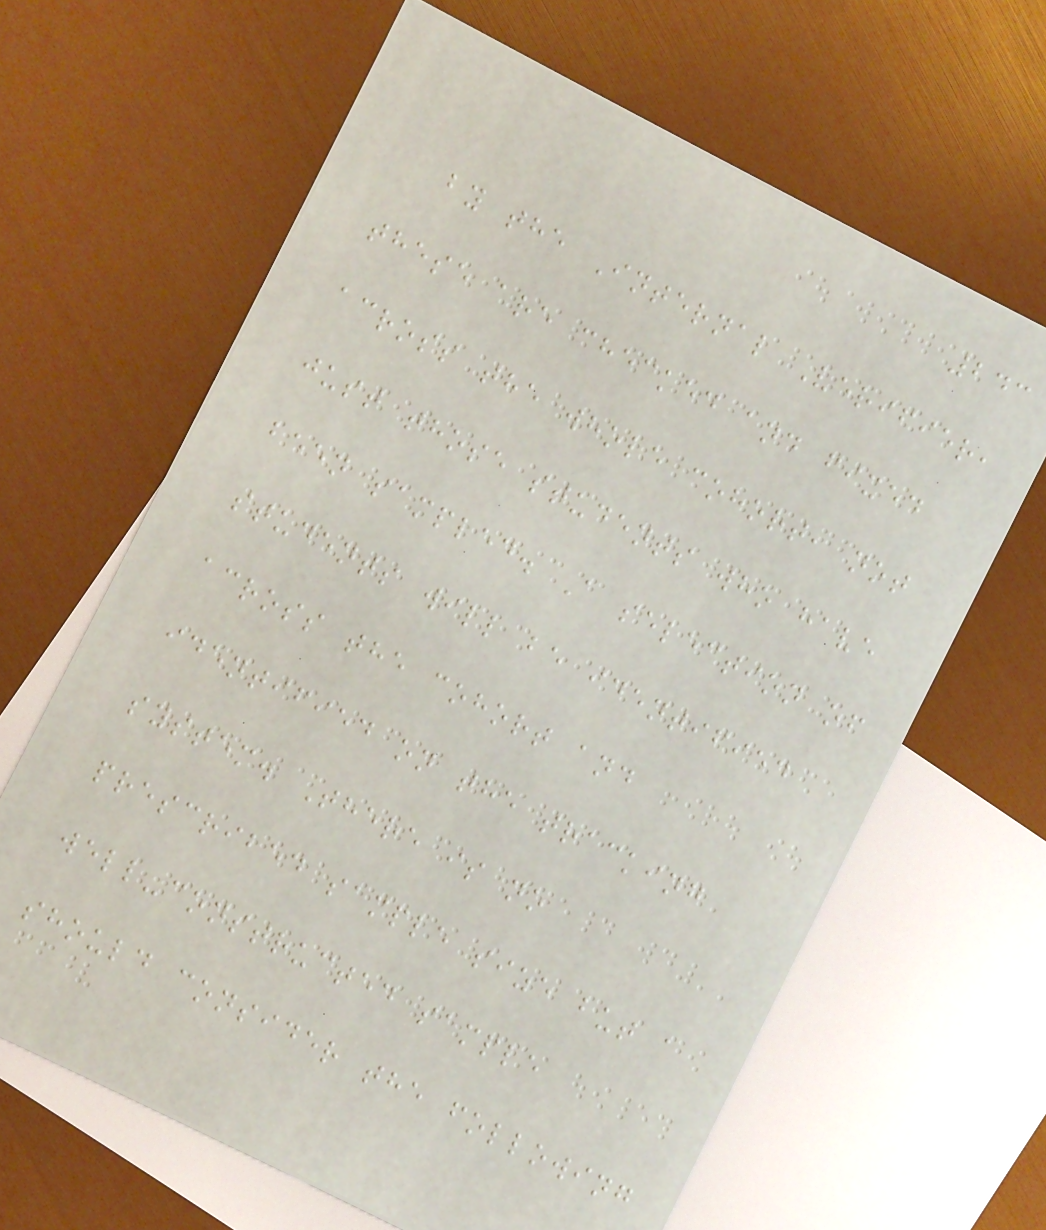243
by the Internal Verifier,
these are checked and fixed
across the whole cohort, not
just those students who have
been sampled. A selection of
students will be identified
across the cohort and
identified on the tracking
system. There is no
prescribed sample size but a
well-constructed sample
should consider the following
